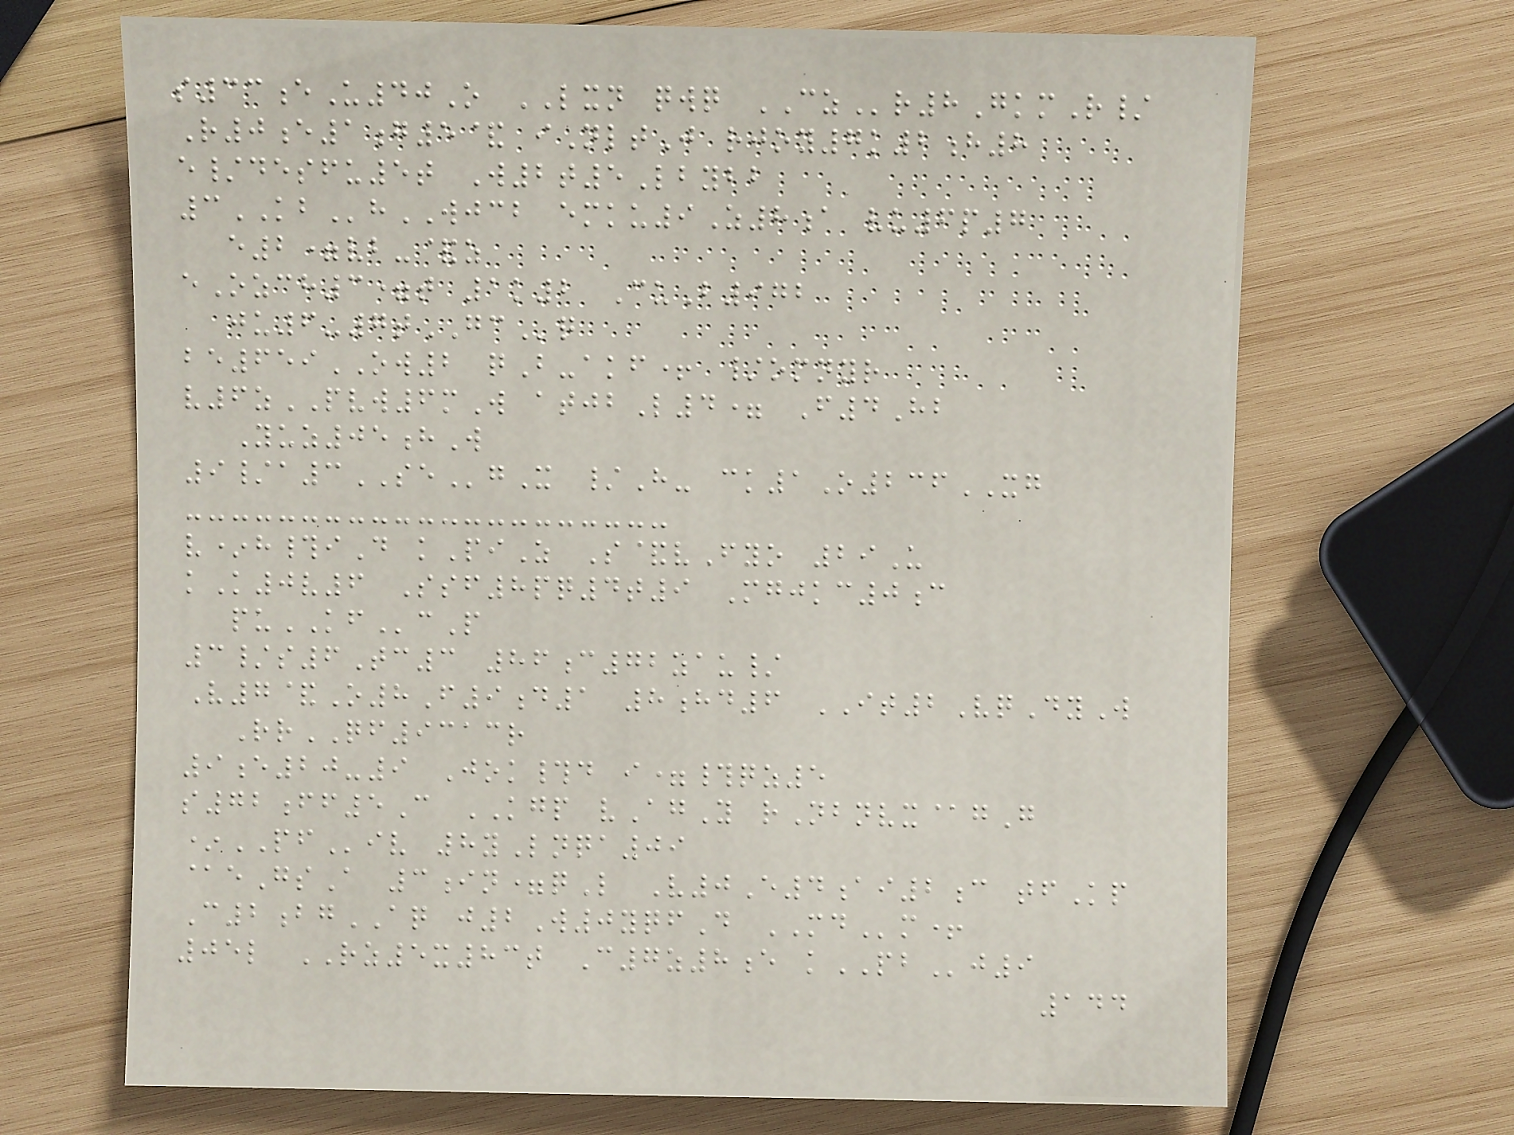s33eU40O LXN qwq CZr8GkmR/
R0e1g5& iNltJ rjoy7k2h8
e/desfu5t W2t5Lbybb
3KBhWJCB emku9Z8a vu6p7
e2=vb-&z
eOzch3=t 1k2 CuB972
ju6-7tGCq
be659OW2 qB-akf+ /omnyr
v6zPVW6mW atjbL4= F4Hb
Yuz05hW
9/a3SEgX /H- ck1O236XG
v*h#iD kPiZ S&vFyo 29U
kK0v6 Ssf8pq4t9 Mgjkc0c
puKFcP
3/s6Tc3 86c72zau/
V7&O8F9d1 8hd6 IT2VqDyW
RrQF9313r
9e20-9 Jok#d i=#qz5
s72ff5C KGP vAgY rNbnvx@gG
*PFiv 8yLnqa09
@eGsA 3in=qL V0E4ai2c tfKp
C2bgAQ j2W0yqfD MDm+
05l RZ5x83t C7z8e kPBj9
144
